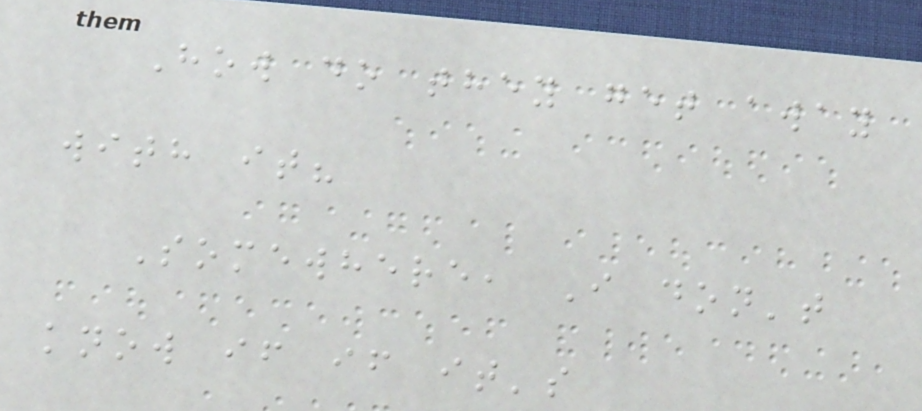How do they get away
with it?
Somewhere, I don't
know if if it's
